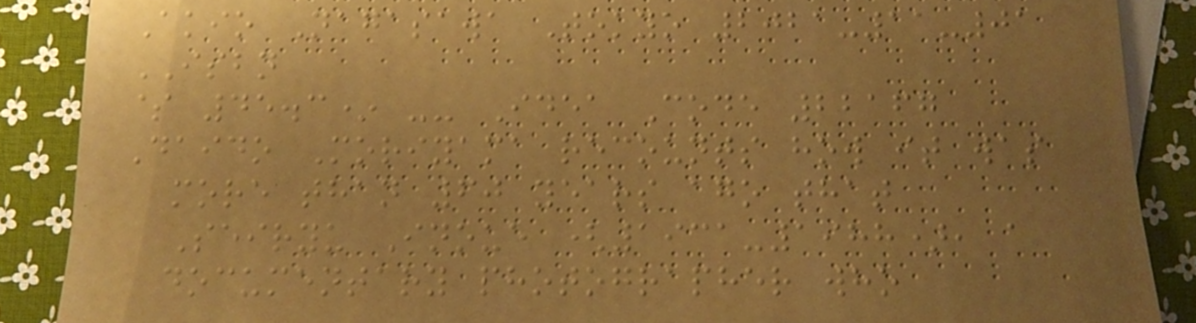Akio Nagasawa Tokyo 2021-11-01
ISBN
$ 45.3* -- Idea Code 22167
Daido Moriyama recounts how it was
more than 60 years ago that
Seiryu Inoue (1931-1988), a
documentary photographer who
